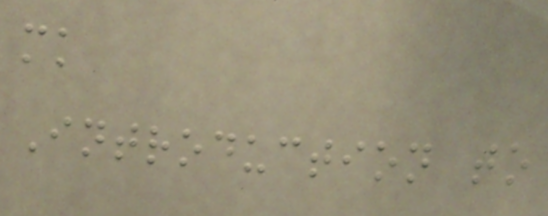mk
Introduction to
